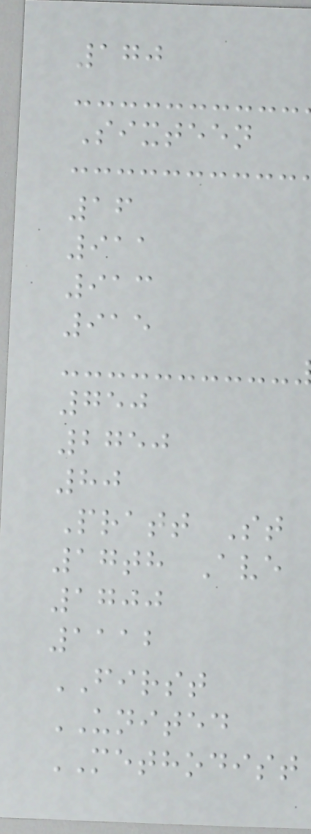170
Sixteen
16
911
913
915
750
2750
80
Pratt St
17th Ave
1700
1112
FIRST
UNITED
METHODIST
